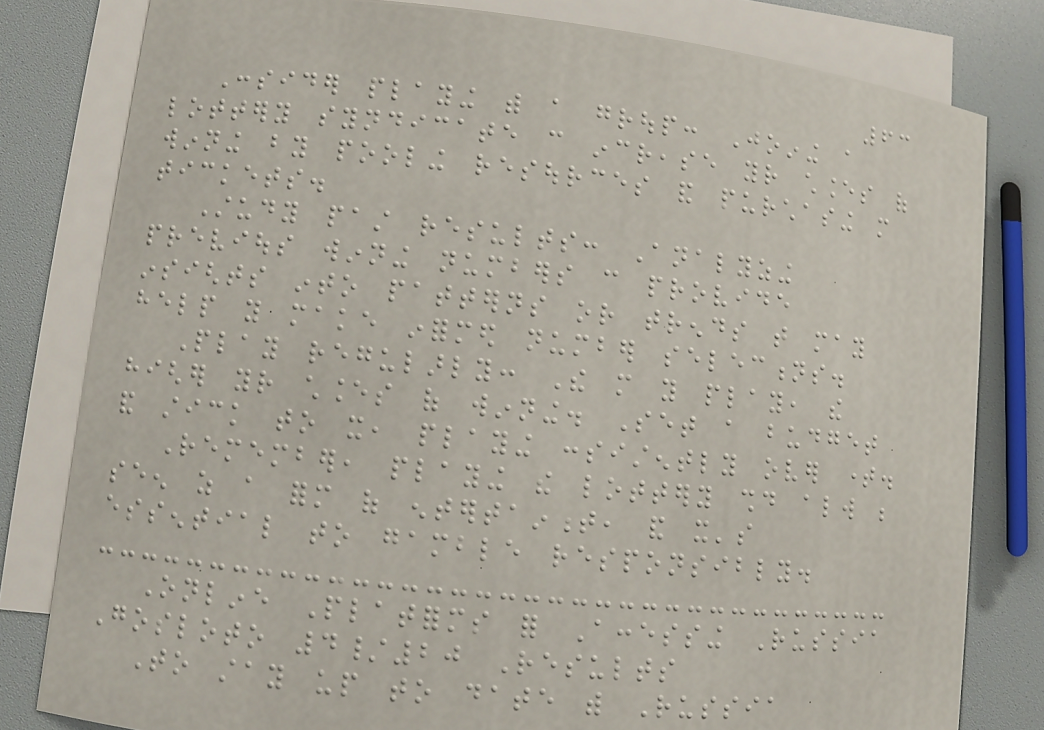63
Consider playing with a group: Joining a
lottery syndicate can increase your chances of
winning by pooling resources and purchasing more
tickets.
Study past results: Analyzing
previous winning numbers can provide
insights into patterns or trends that may
help you make informed number selections.
Play regularly: The more you play, the
higher your chances of winning. Set a budget
and stick to it, playing consistently over time.
Remember, playing the lottery should always be
seen as a form of entertainment, and it's
essential to gamble responsibly.
Online Platforms for Accessing Russia
Gosloto 4/20 Results
To stay up to date with Russia
